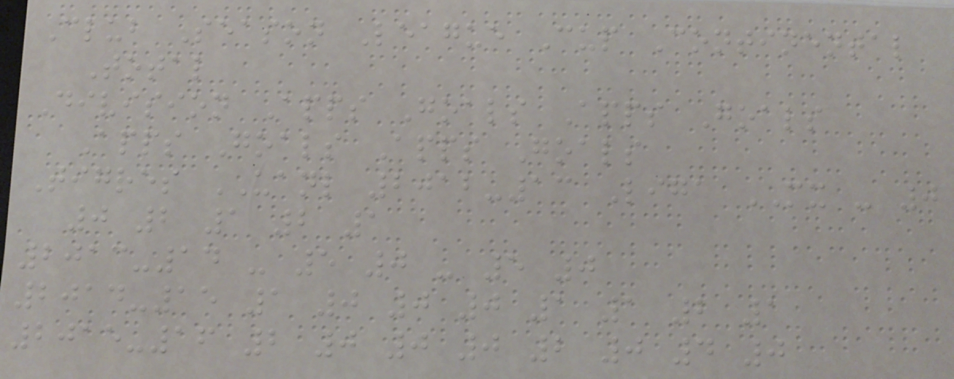Club Season League Cup Continental
Total
Division Apps Goals Apps Goals
Apps Goals Apps Goals
Tigres UANL 2012-13 Liga MX - 0
0 2 1 2 1
2013-14 - 5 0 - 5 0
2014-15 1 0 0 0 1 1 2 1
2015-16 2 0 0 0 2 0 4 0
